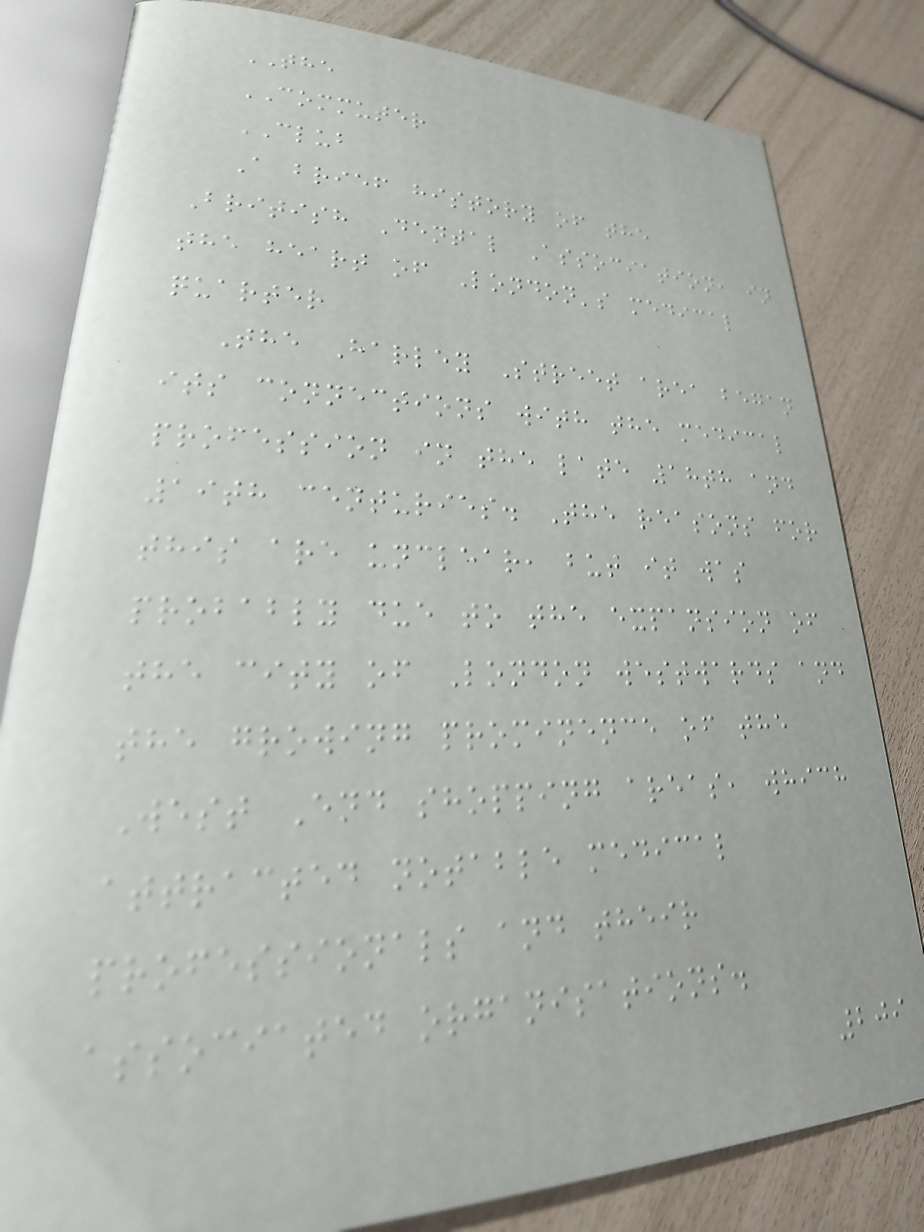THE
COMMUTER
CLUB
A brief history of the
British Dental Association, in
the heart of London's medical
quarter
The Harley Street area began
its connections with the medical
profession in the late 18th and
19th centuries. The reasons for
this are unclear, but it was
probably due to the expansion of
the city of London westwards and
the growing prominence of the
West End shopping areas, which
attracted notable medical
professionals and their
associated organisations.
209
